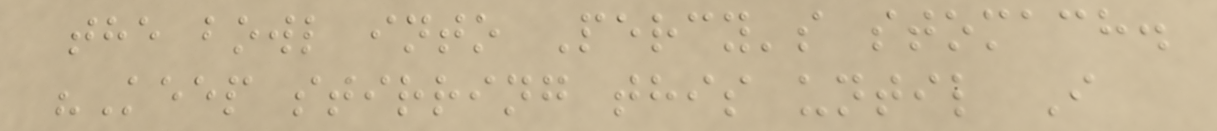the bowl into Percy's stomach.
"Keep stirring this until I
